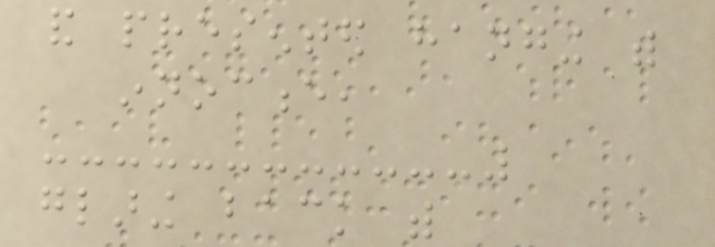and presented hanging with
innocence,
glaring back with
